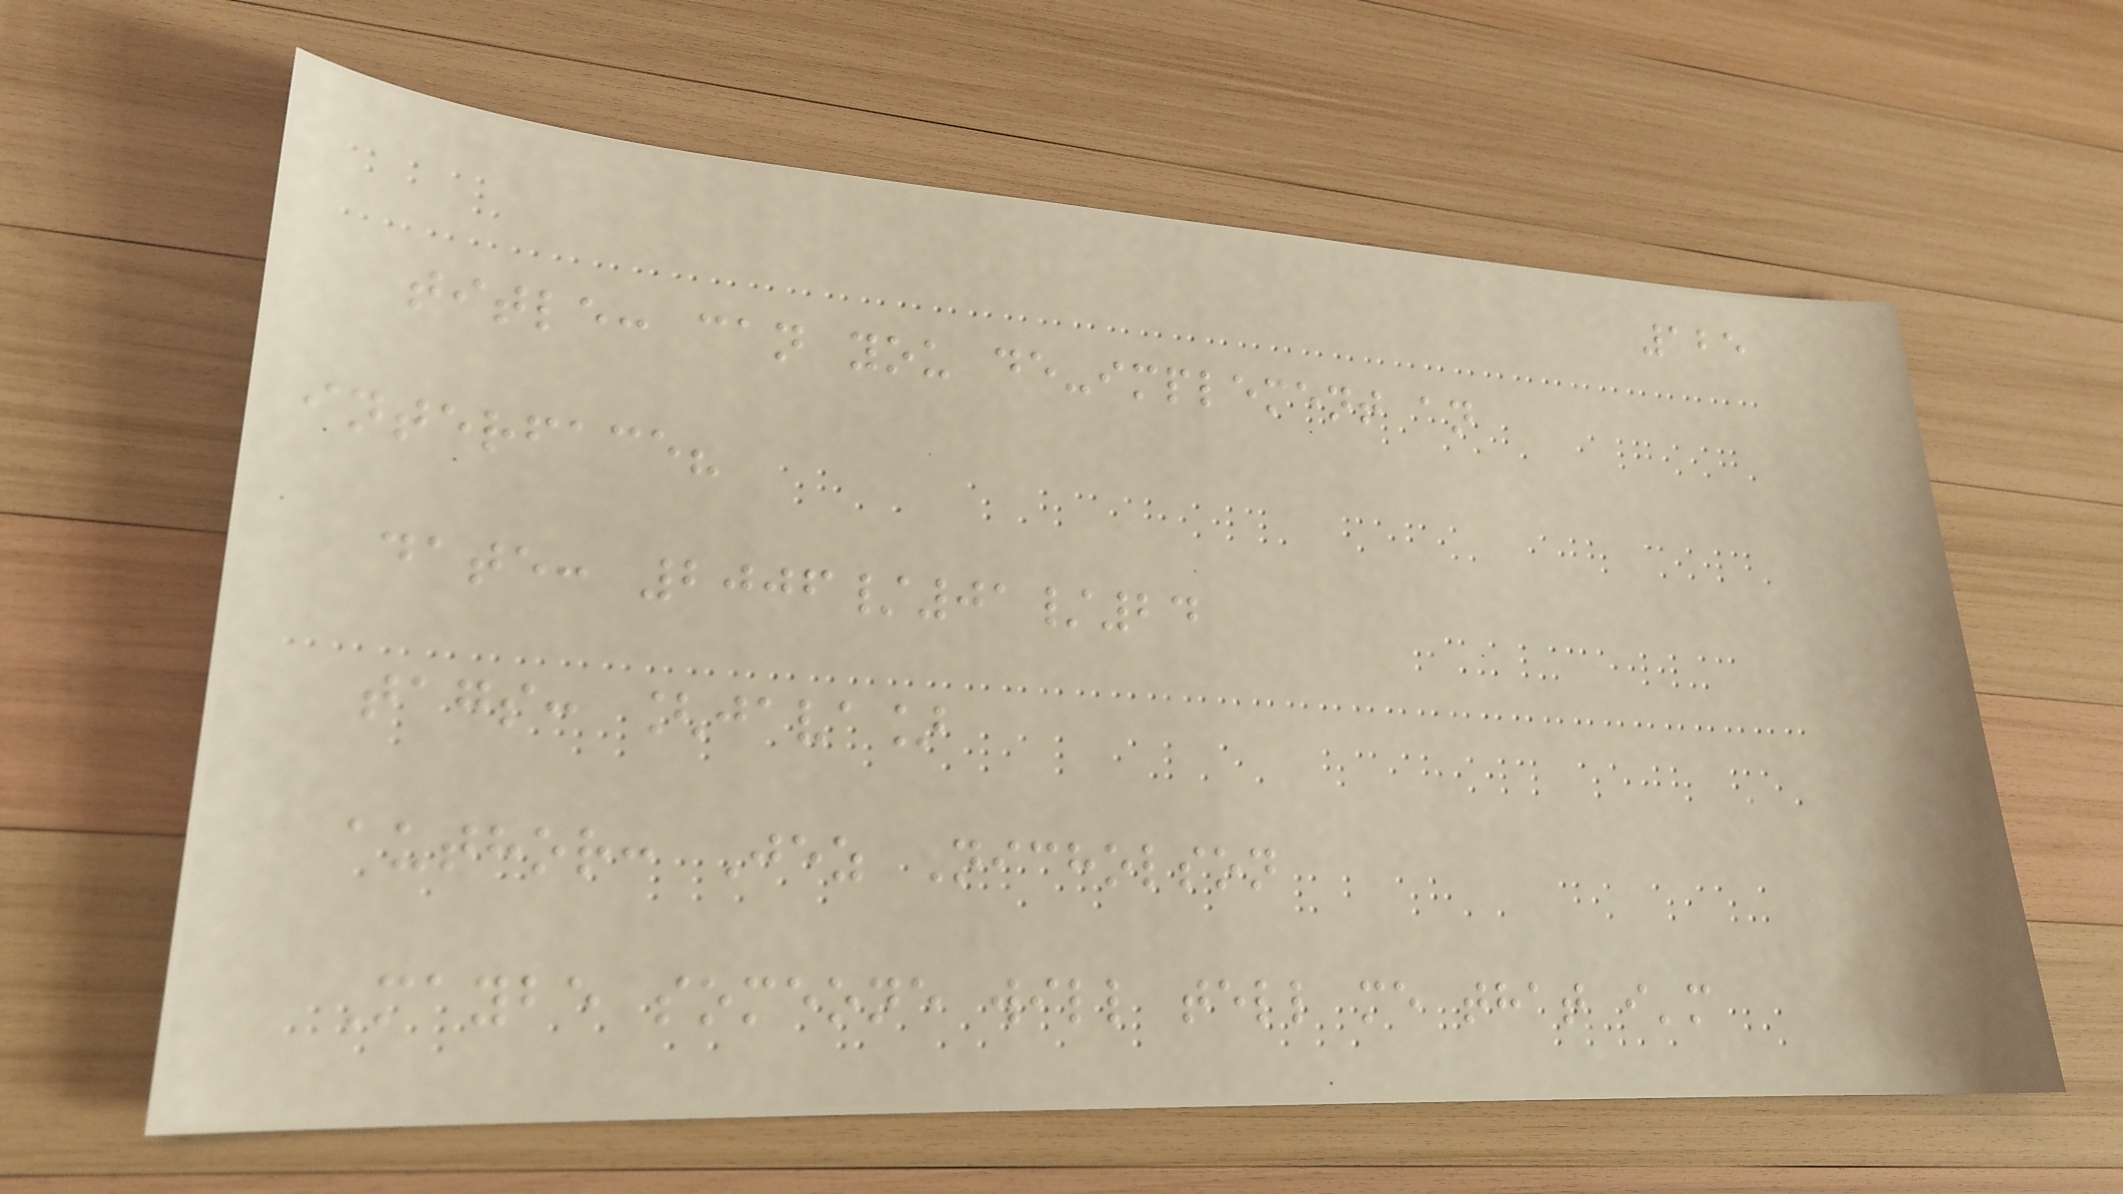125
title: can you de-implement an
interface?
date: 2006/01/24
tags: [java]
author: Jez Nicholson
Maybe someone will tell me that i'm
